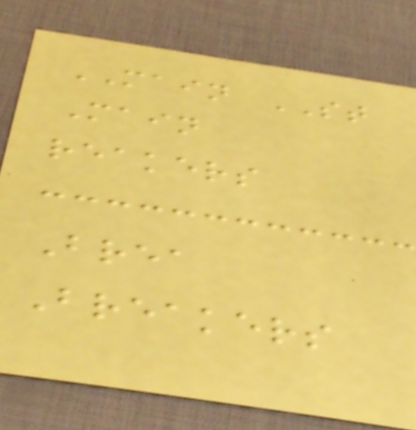MAIN ST
Main
reakers
Brea
Breakers
